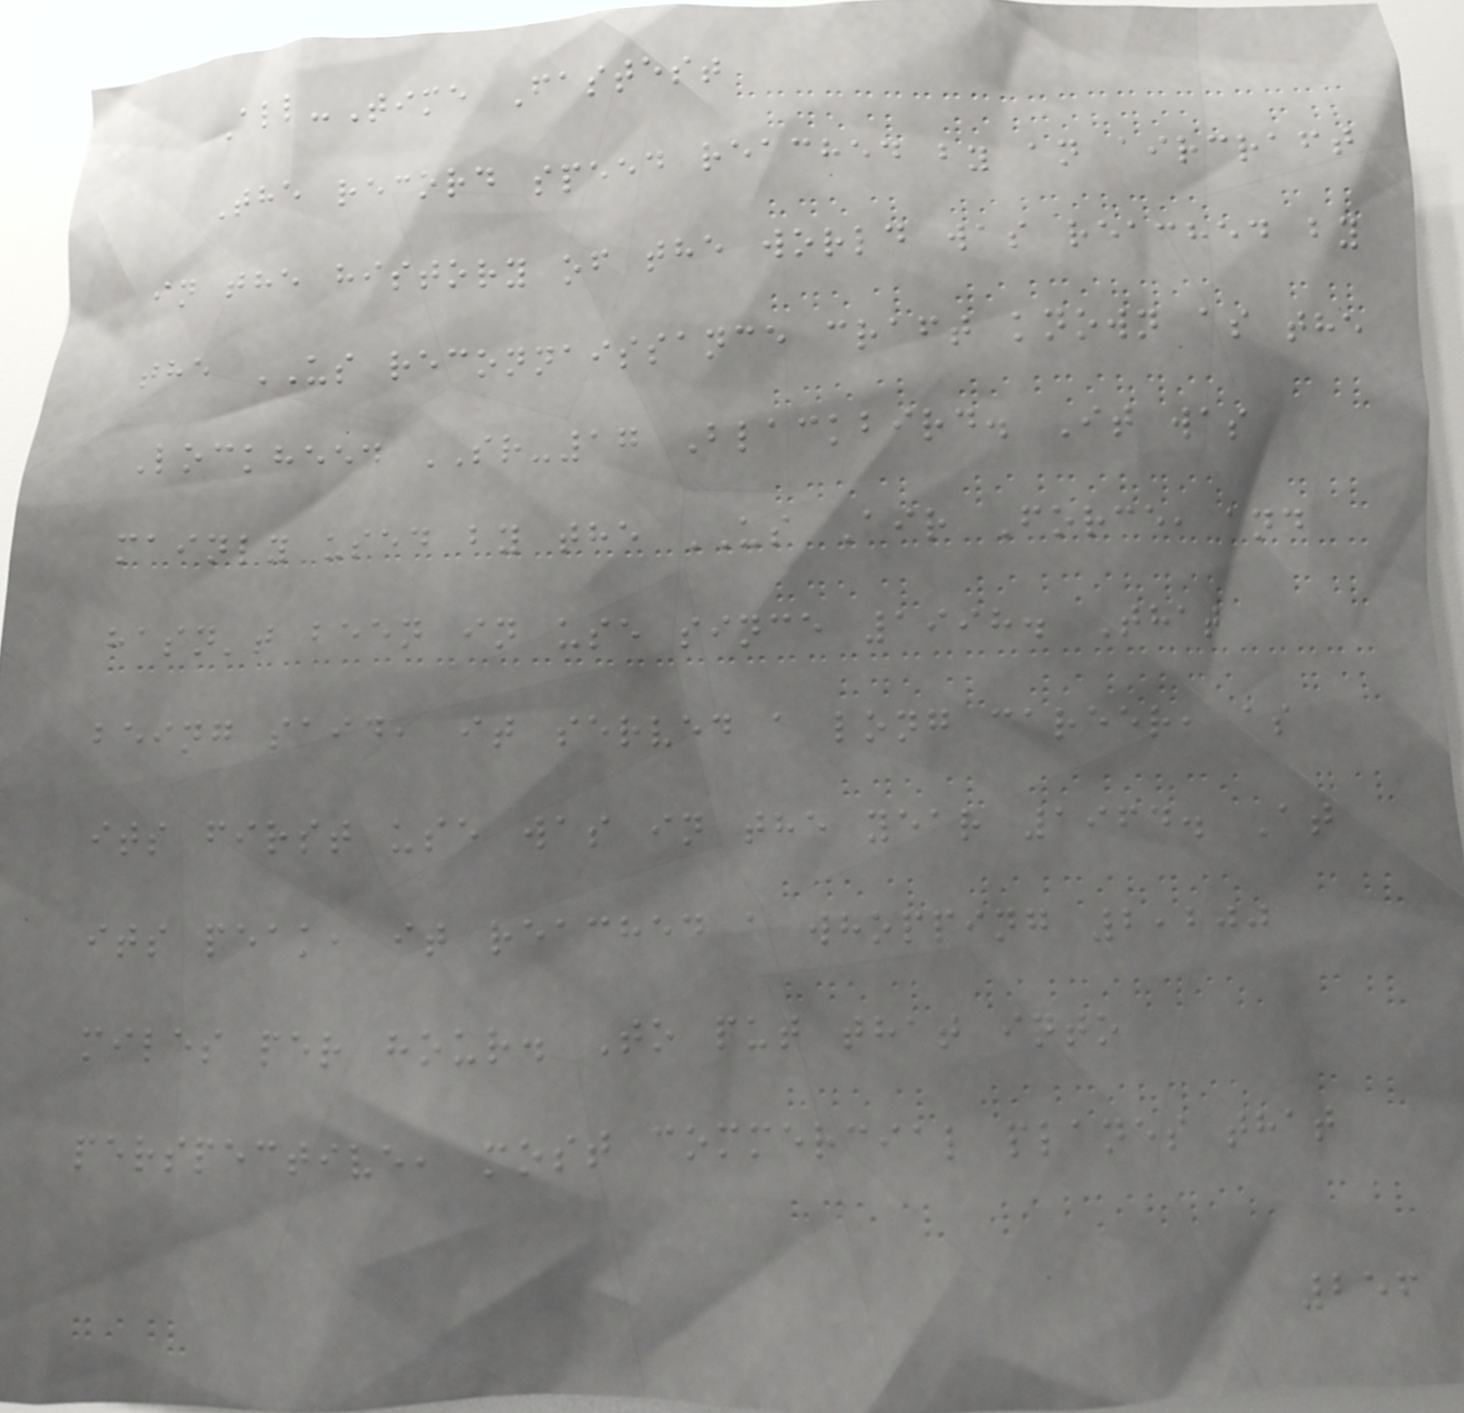All-Time Fastest
The record speed reached by an aircraft
in the history of the world was reached by
the US reconnaissance craft known as the
Lockheed SR-17 Blackbird. It was
mainly used by the US Air Force, and
hasn't been in use since 1998. That
being said, it served a long career, as
its first use was in the year 1964. At
its peak, it reached a whopping 2,200
miles per hour. To put that into
perspective, most commercial planes that
256
